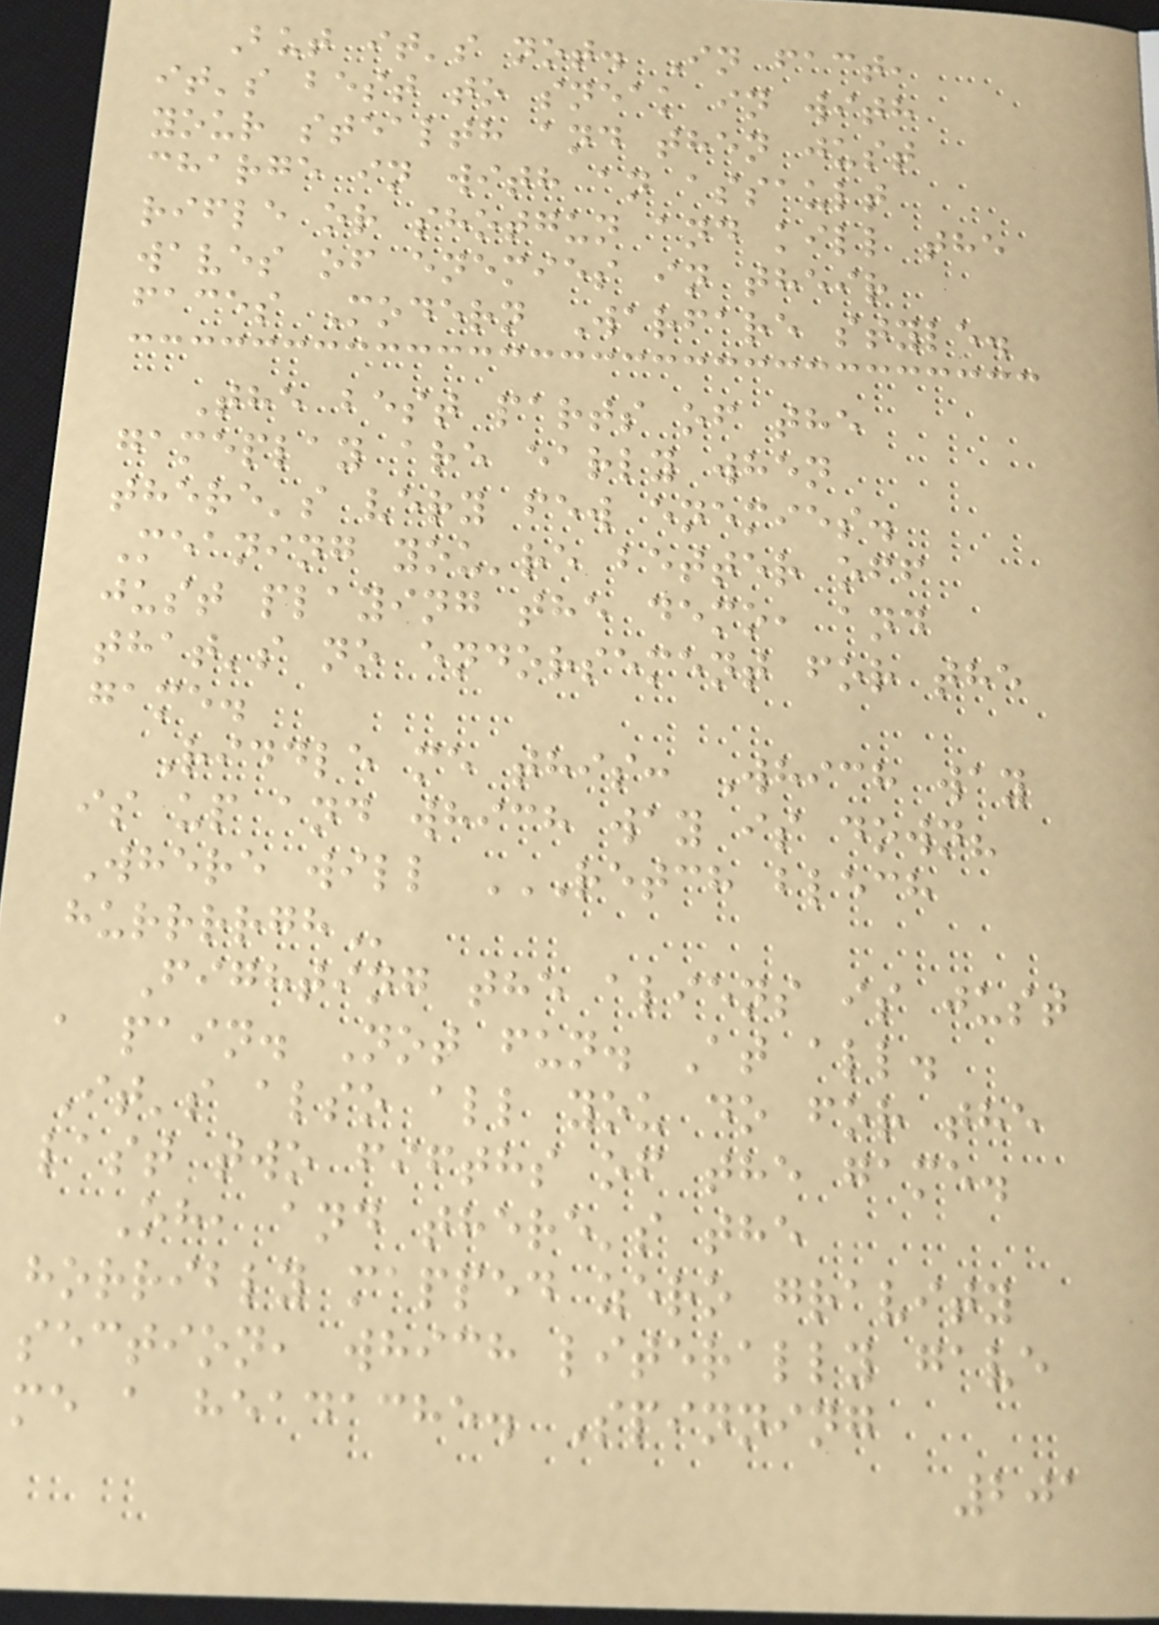But it's not. In fact,
it's best to sneak in with
your stealth and then just
charge in with an assault
rifle or shotgun and kill the
waves of enemies in their
faces Modern Warfare style.
The best parts of the
gameplay are early when
there's very few enemies.
Meaning you're better off
just playing the demo, and
that's no endorsement for the
game.
Riddle me this: Which way
is up and which way is down?
Where will RETCH BLECH
HURRRRGH
Fighting the aliens is just
a pain. Not fun. At all.
It's also all you do for the
last two fifths of the game.
Oh, and there's the
horribly mapped zero gravity
section, which literally gave
me a headache. Spinning
201
